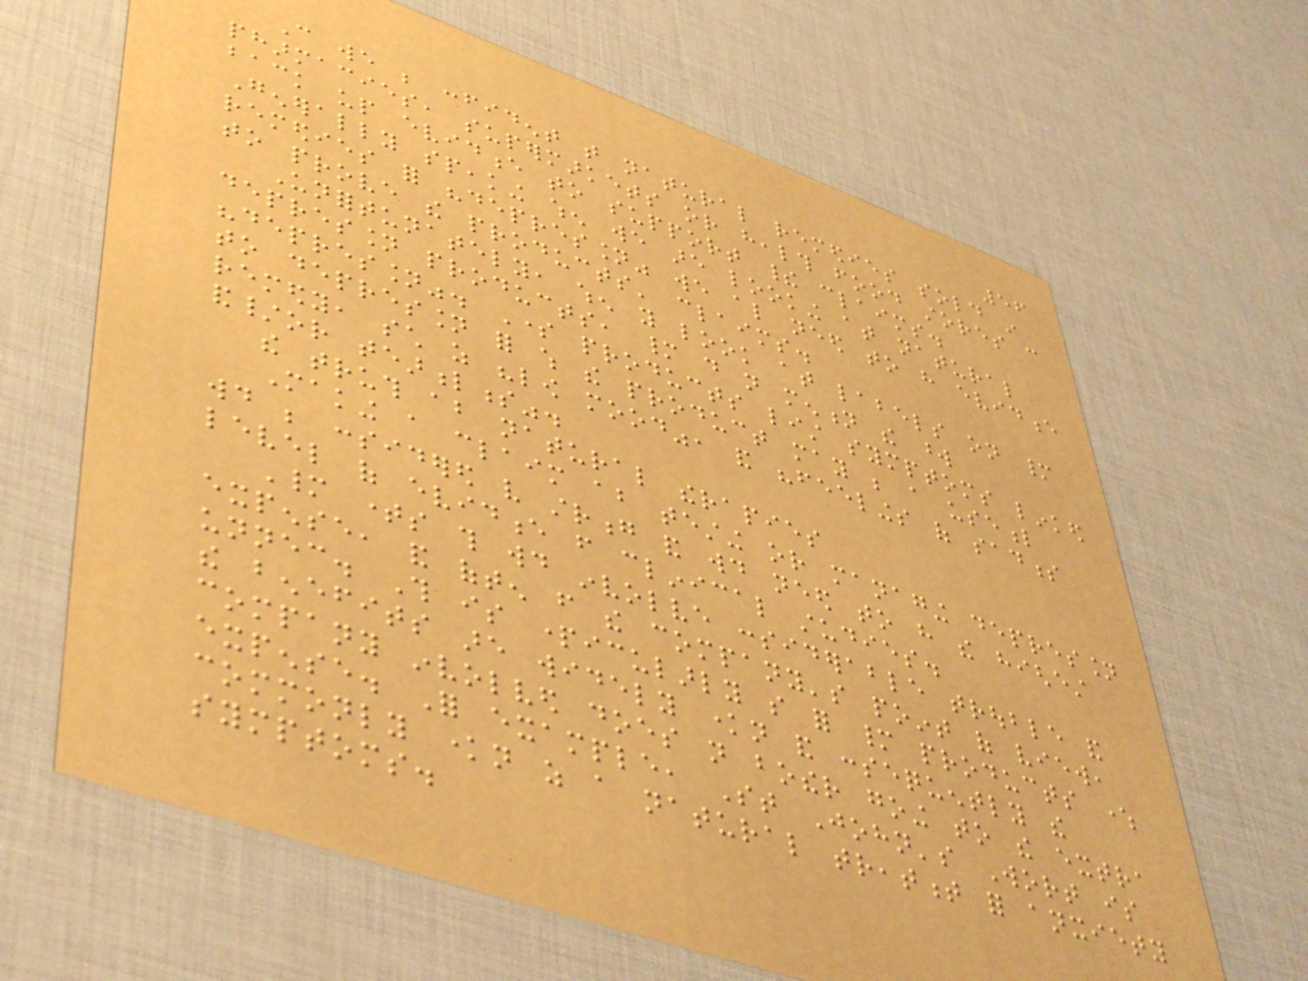56
Can we be confident that natural remedies sold in
pharmacies, supermarkets or health food stores can
back up evidence to support their claims.
Generally speaking when we are looking at natural
remedies for "depression" we also need to have evidence
to prove the products' claims.
Unfortunately, when you look at labels on many
depression products, many do not mention the word
"depression". Some products list symptoms linked
to depression for which the product may be a useful
remedy, such as "low mood", and "feelings of sadness
and/or tearfulness".
the truth about natural therapies
Making a claim about testing or managing depression
would be considered very strong and would need to have the highest
level of evidence from clinical studies.
Many times this would involve considerable trouble and
expense, and often from the company's point of view,
unnecessary. This is particularly so for many products where
the benefits are widely known and consequently the
company involved does not bother going to the extra
expense. For example, St John's Wort is
commonly known as a natural treatment for anxiety
symptoms.
